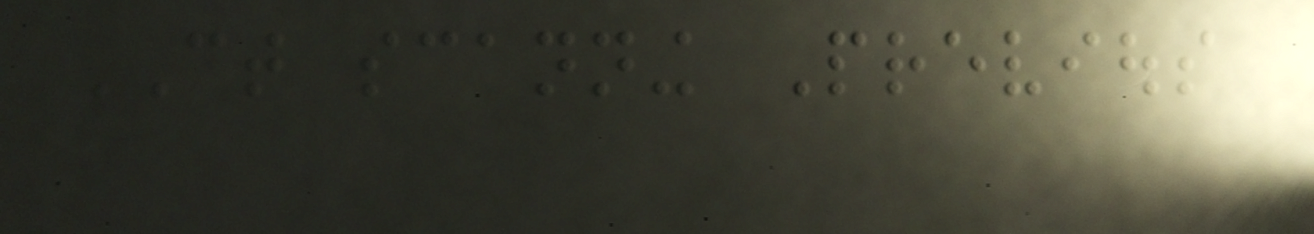CT scanning Previous
